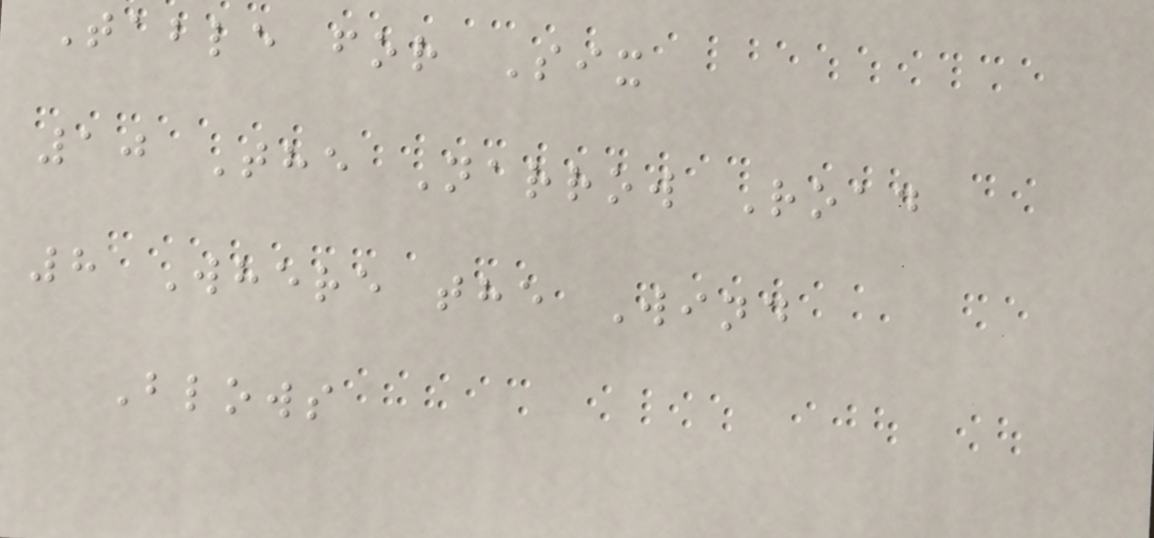Table for Six
10 The Narrow Road
8 Where the Wind
Blows
